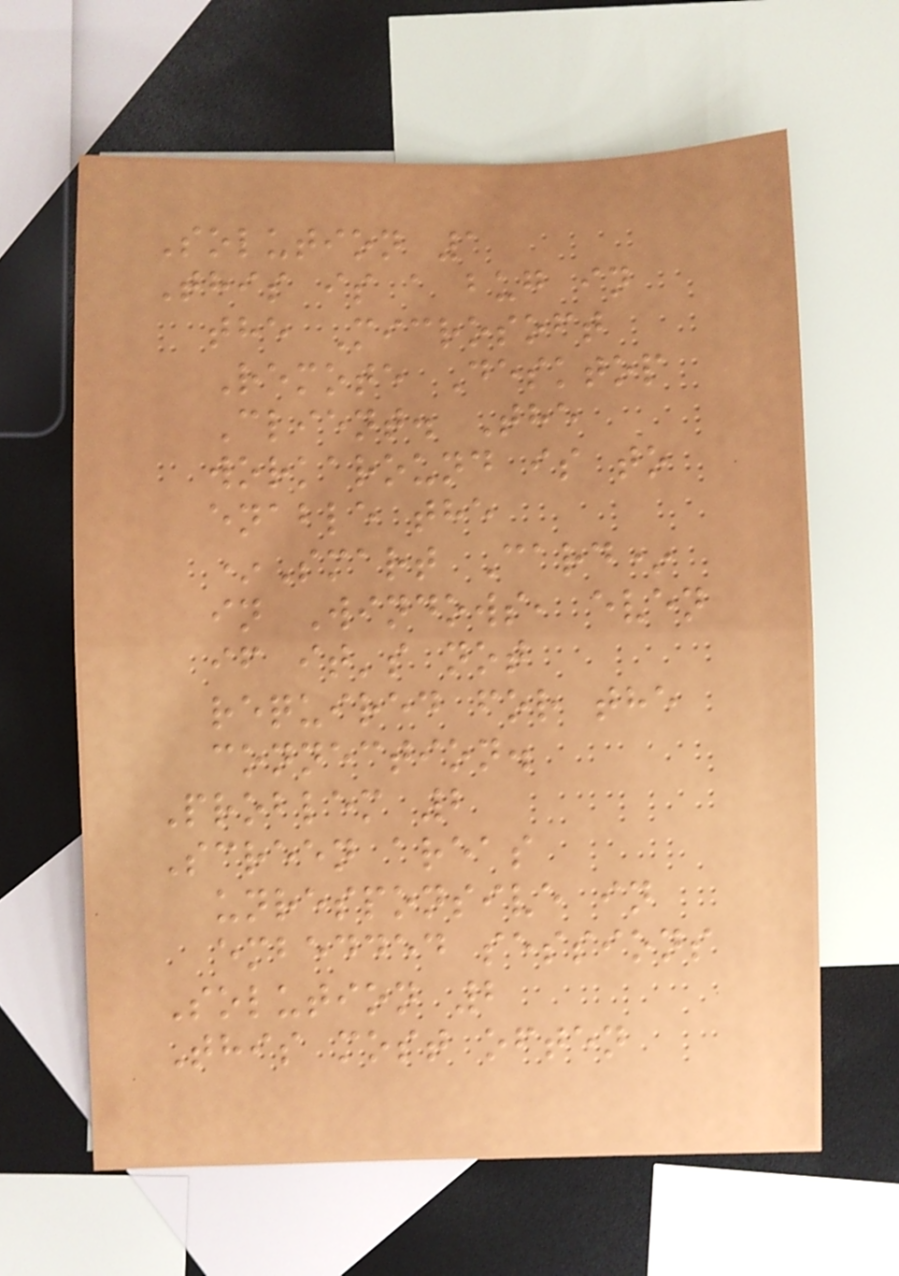Solution 1
This is a bug in
the Microsoft
Remote Desktop
Client. The
workaround is to
enable the
*Smart Card*
in Windows, even
if it's not
required for the
connection.
Problem 2
Screen areas
unresponsive in
embedded sessions
Solution 2
This most often
